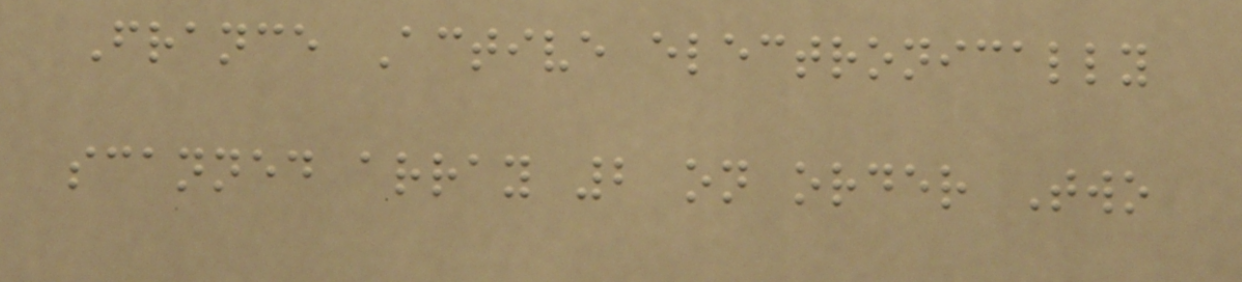France Active electronically
scanned array 2 on order Two
